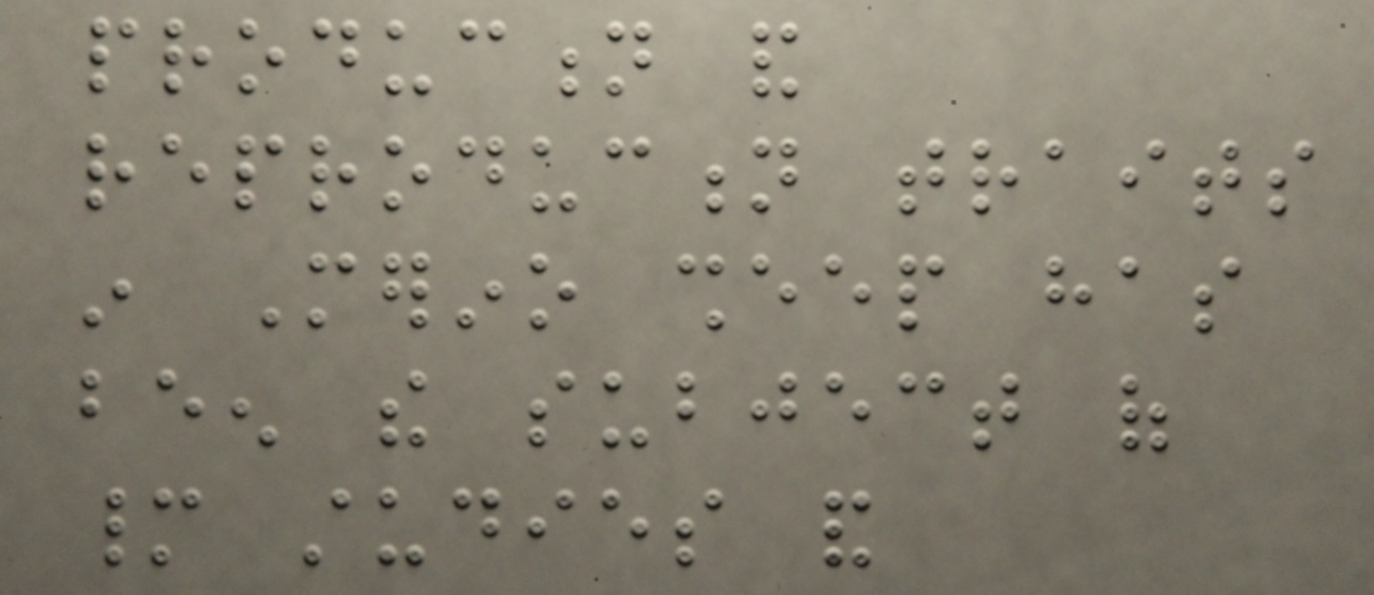production and
reproduction traits
in Merino sheep has
been the subject of
many studies and
